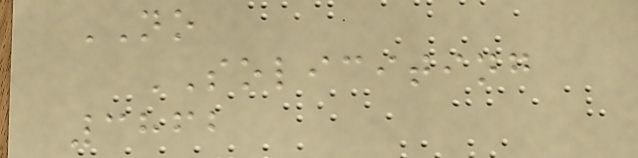NO
SOLICITING
3862
